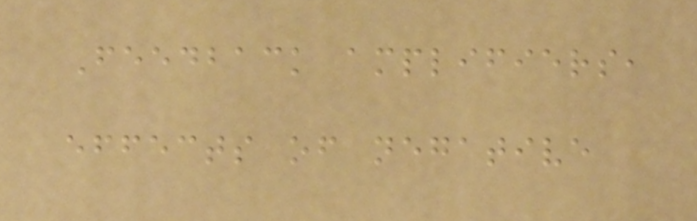Feedback amplifiers,
effects of negative
